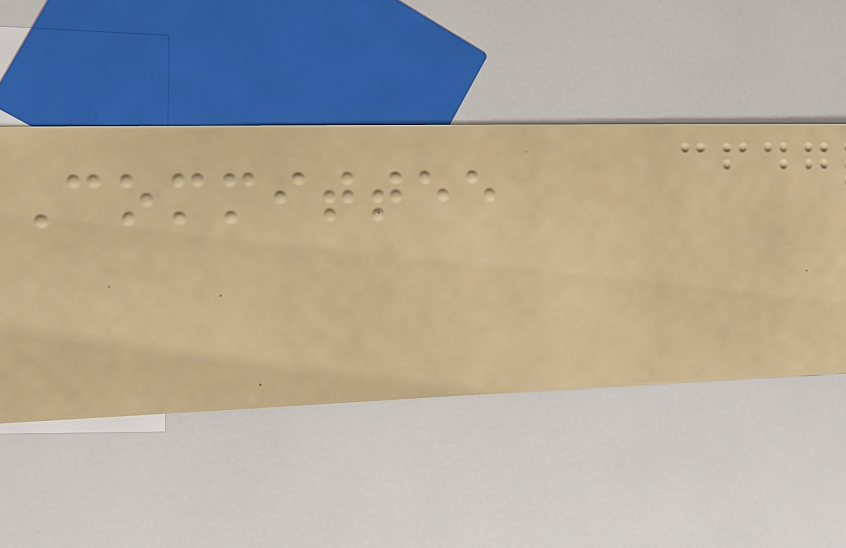Committee
